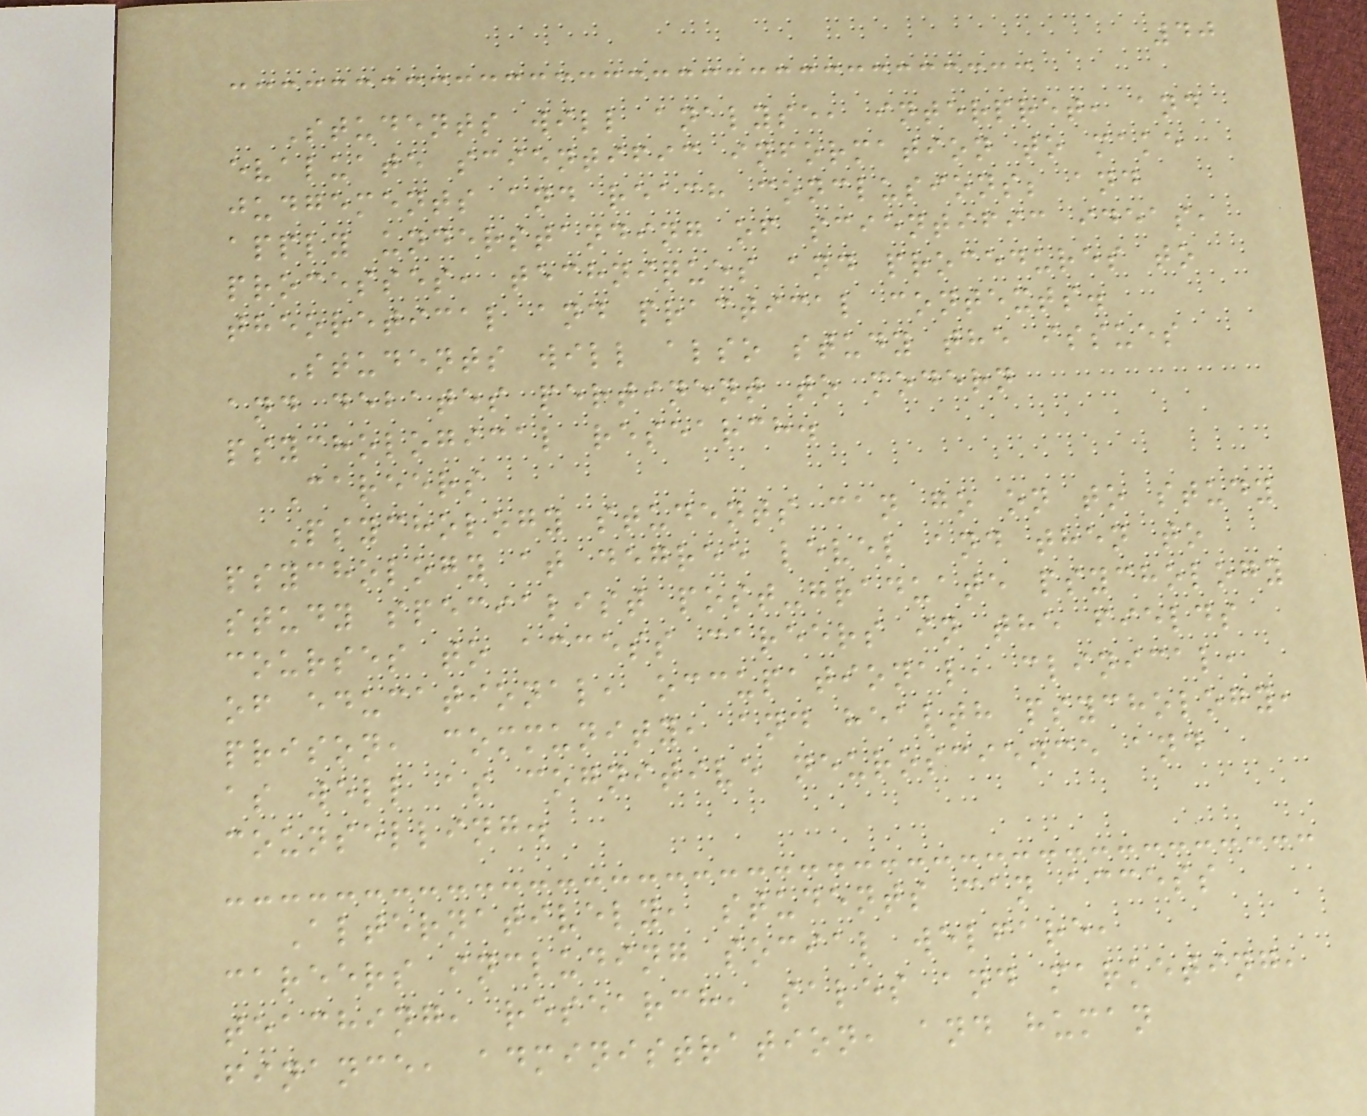40
Students will analyse, interpret, and
evaluate scientific information to make
judgements and reach conclusions; and
apply understanding of scientific ideas,
processes, techniques and procedures to
theoretical and practical contexts.
Students will also study the issues
and debates pertinent to modern
psychological research.
Careers
Psychology students can go on to study
psychology at degree level and then to
study specialist post-graduate psychology
courses to access careers in the fields
of educational, occupational, clinical,
prison, community, and health psychology,
as well as cognitive neuroscience and
counselling.
Alternatively, students can access
careers including social welfare,
teaching, research, sales and marketing,
finance, administration, and human
